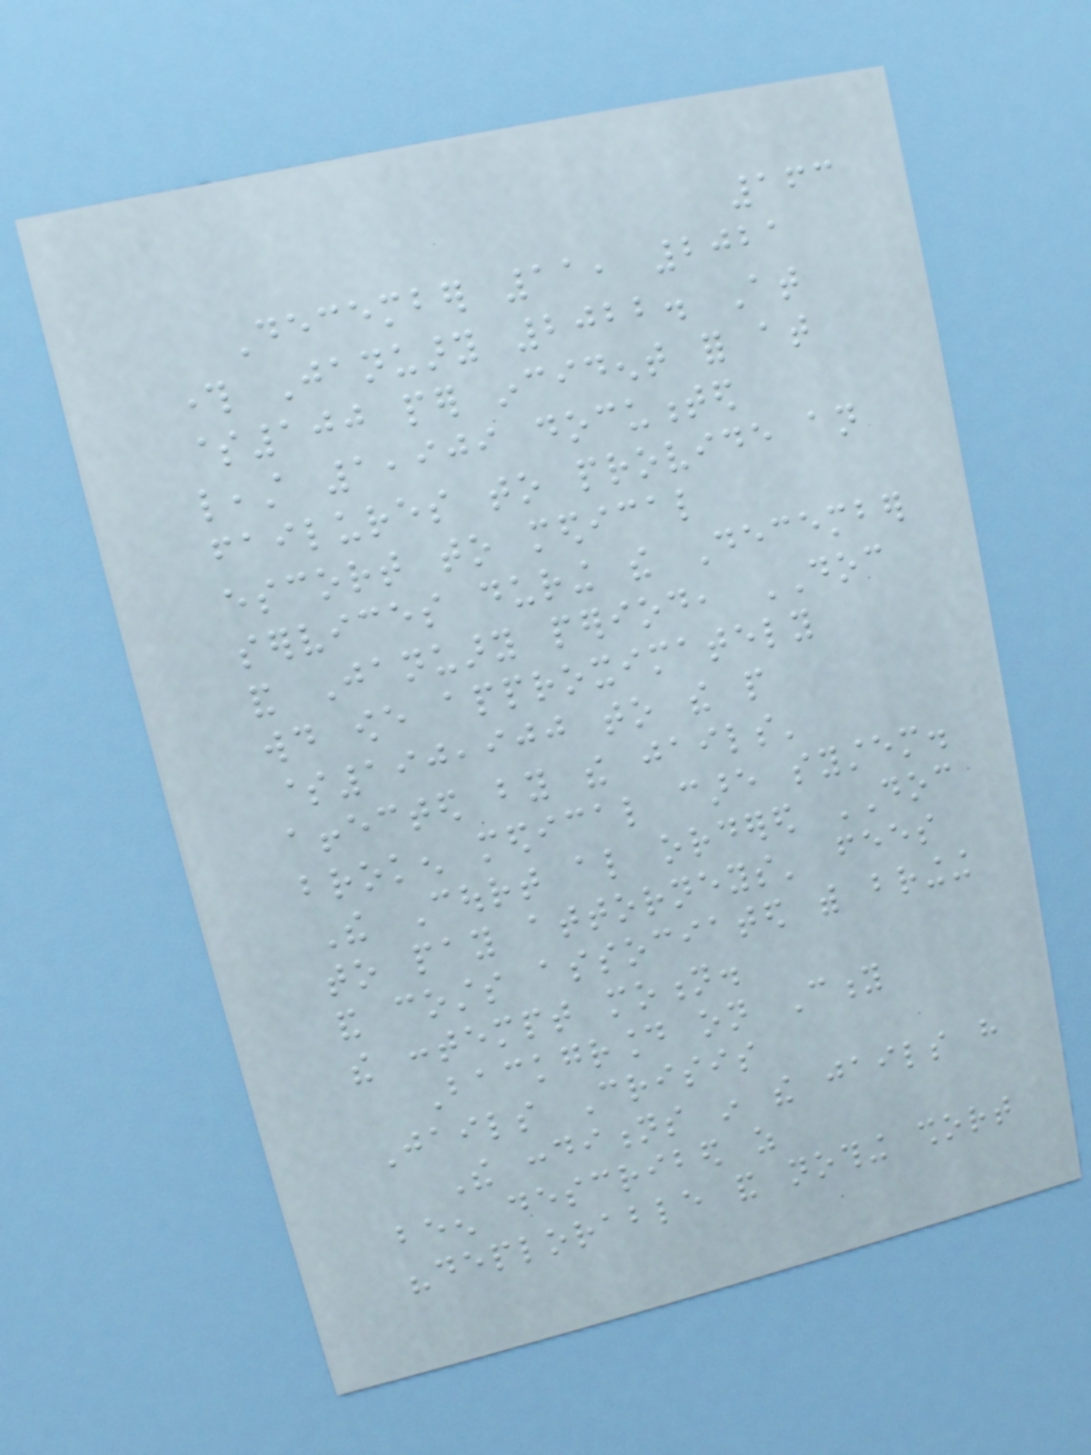163
December 11, 2021
through January 2022. At
$100 per incident for at
least 1,909 documented
failures to provide an
escort to medical
services during the December
and January period, DOC
would owe approximately
$190,900 to the people
affected by the jails'
broken medical care system.
The Court also ordered DOC
to pay attorneys' fees
and costs associated with bringing
the contempt motion.
Background on City
Jails Crisis
The conditions in the jails have
been described as
"deplorable and nothing short
